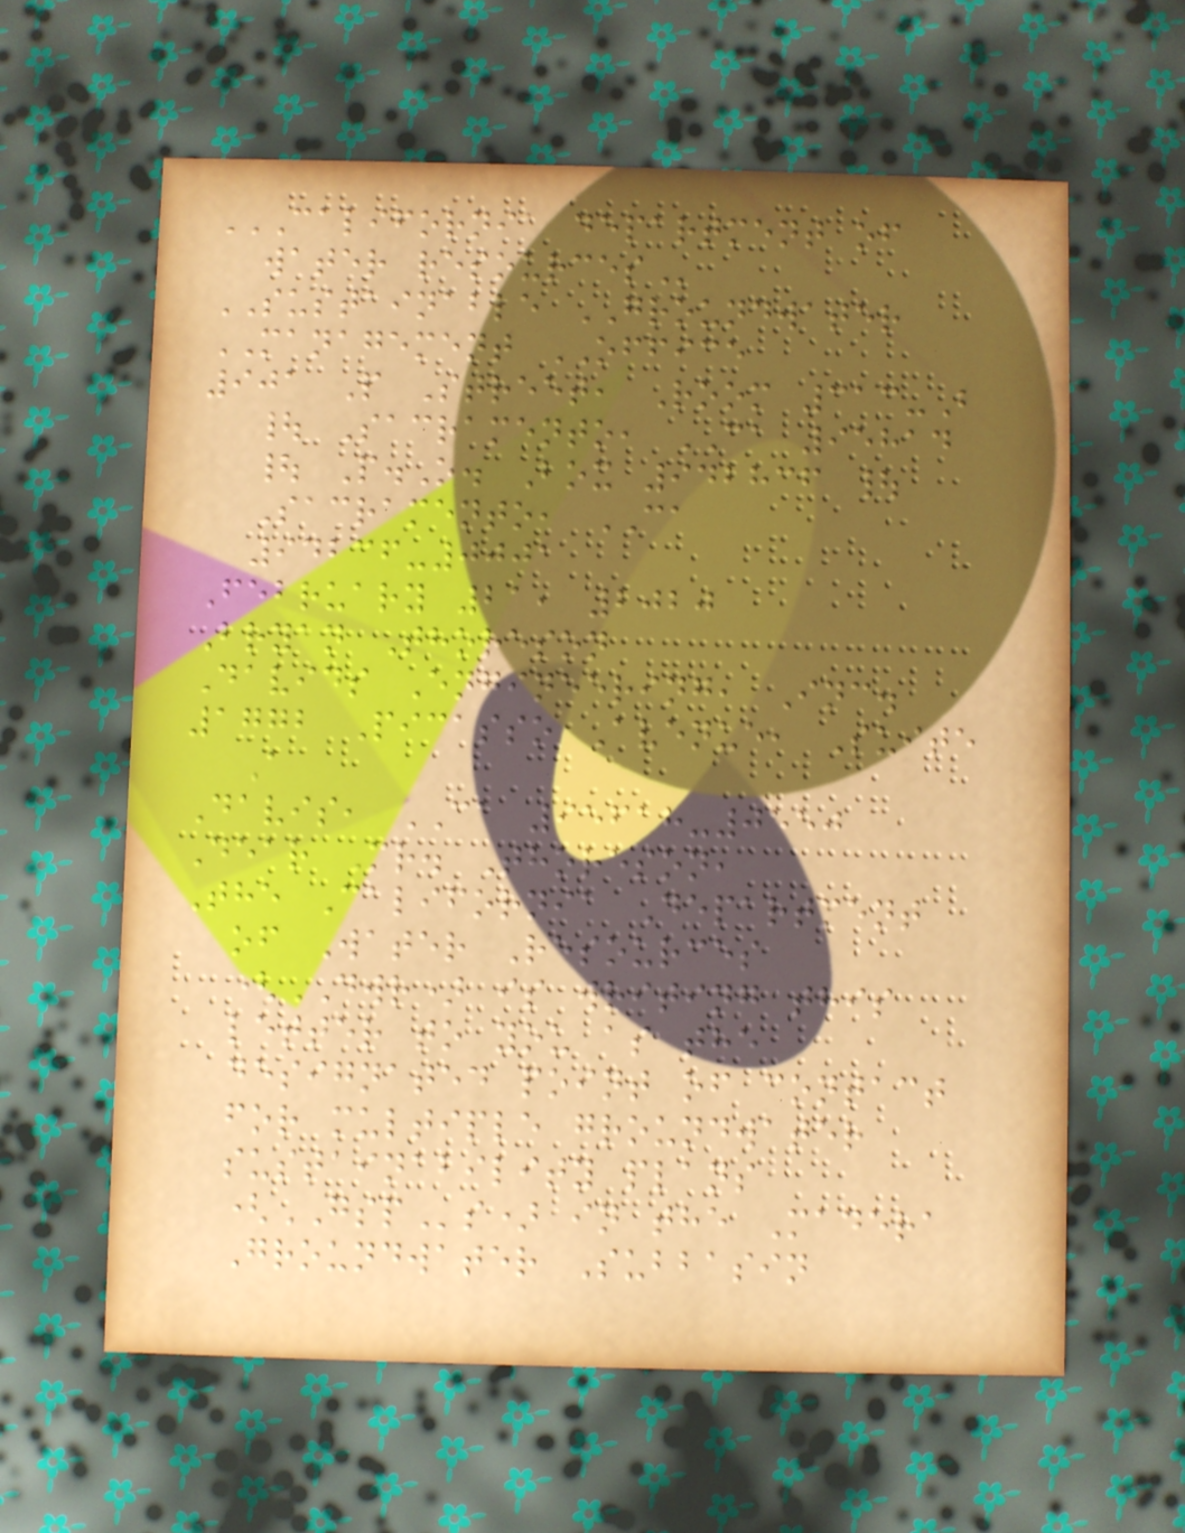CALIFORNIA DEPARTMENT OF
WATER RESOURCES
SUSTAINABLE GROUNDWATER
MANAGEMENT OFFICE
901 P Street, Room 313-B
| Sacramento, CA 95814
| P.O. Box 942836 |
Sacramento, CA
94236-0001
February 21, 2020
Bryan Thoreson
Davids Engineering, Inc.
1772 Picasso Avenue, Suite
A
Davis, CA 95618-0550
Dear Mr. Thoreson,
The California Department
of Water Resources
(DWR) is writing this
letter to you as the
designated point of contact
for multiple groundwater
sustainability plans
(GSPs) in the Madera
Groundwater Subbasin
